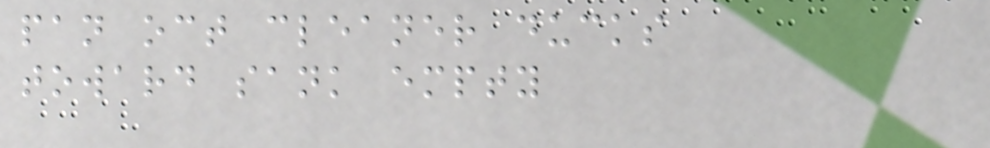pan oct cleaner ducks
toward sank empty
